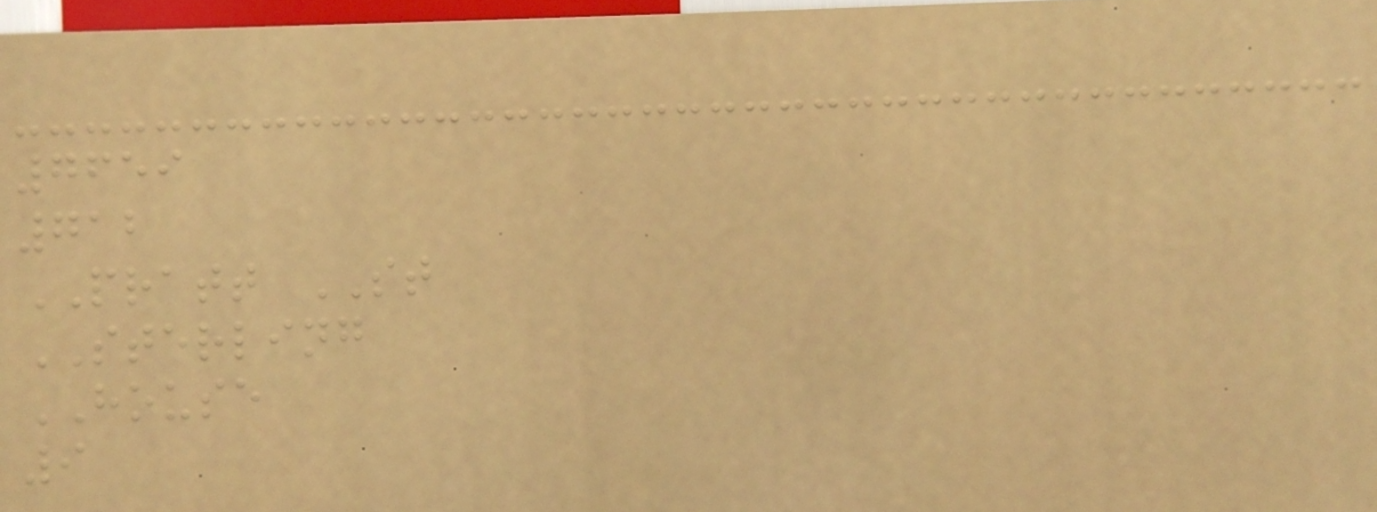7659
712
PRATT ST
STERLING
HOUSE
9
